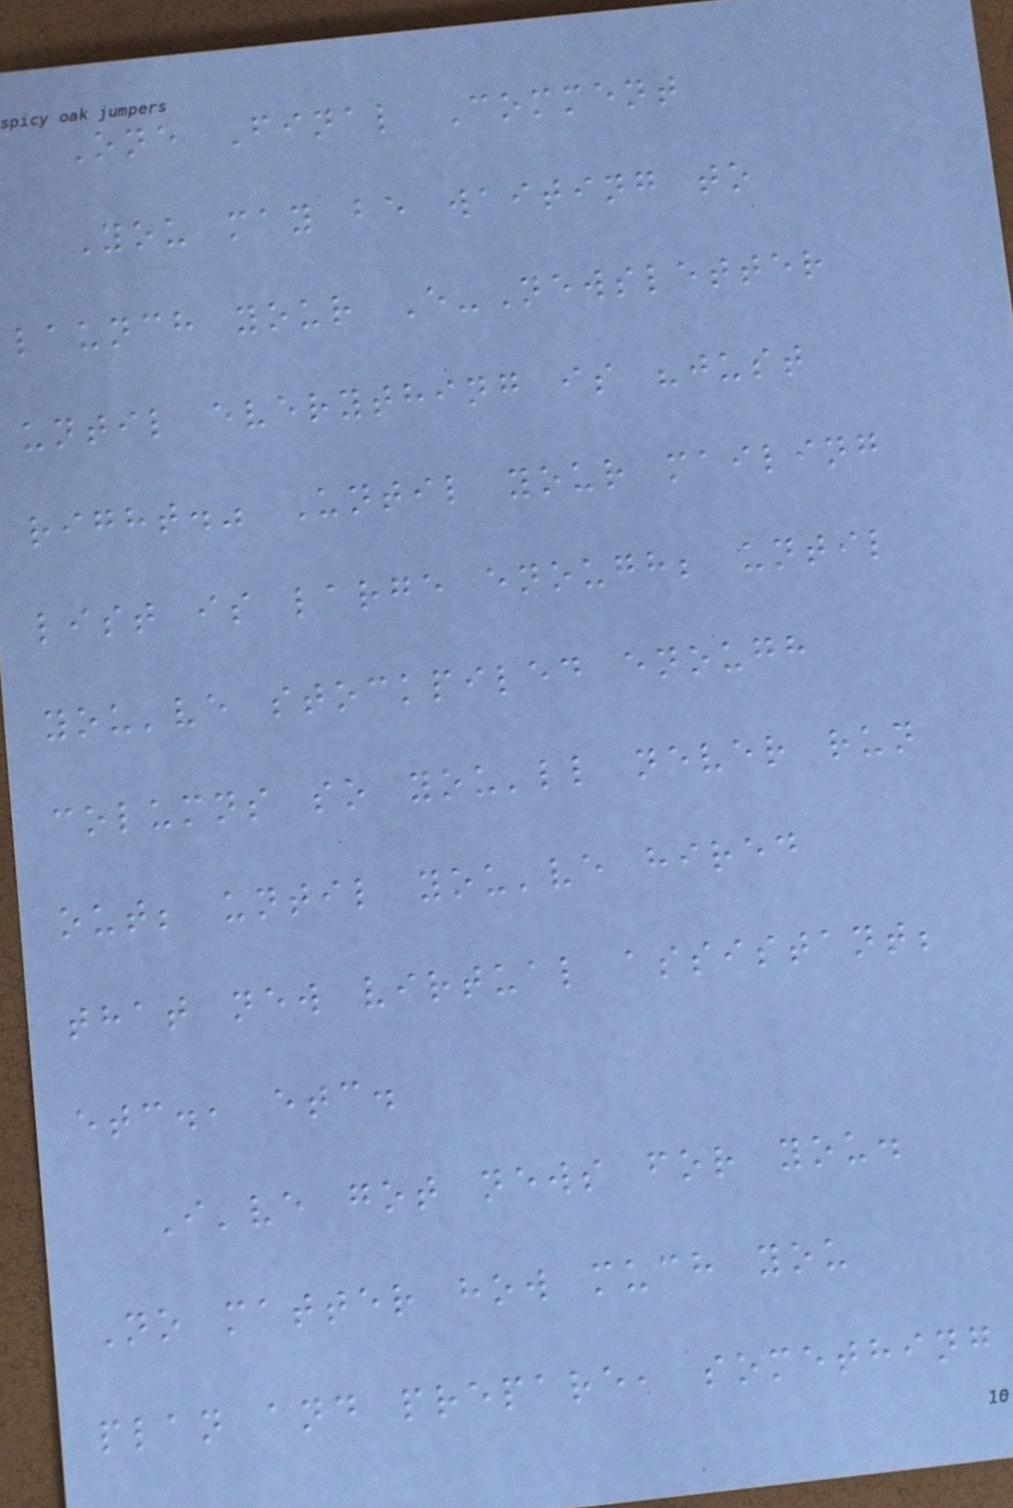One Final Comment
You may be waiting to
launch your E-Newsletter
until everything is "just
right." Until your mailing
list is large enough; until
you've stockpiled enough
columns so you'll never run
out; until you've hired
that new virtual assistant;
etc., etc.
I've got news for you.
No matter how much you
plan and prepare, something
